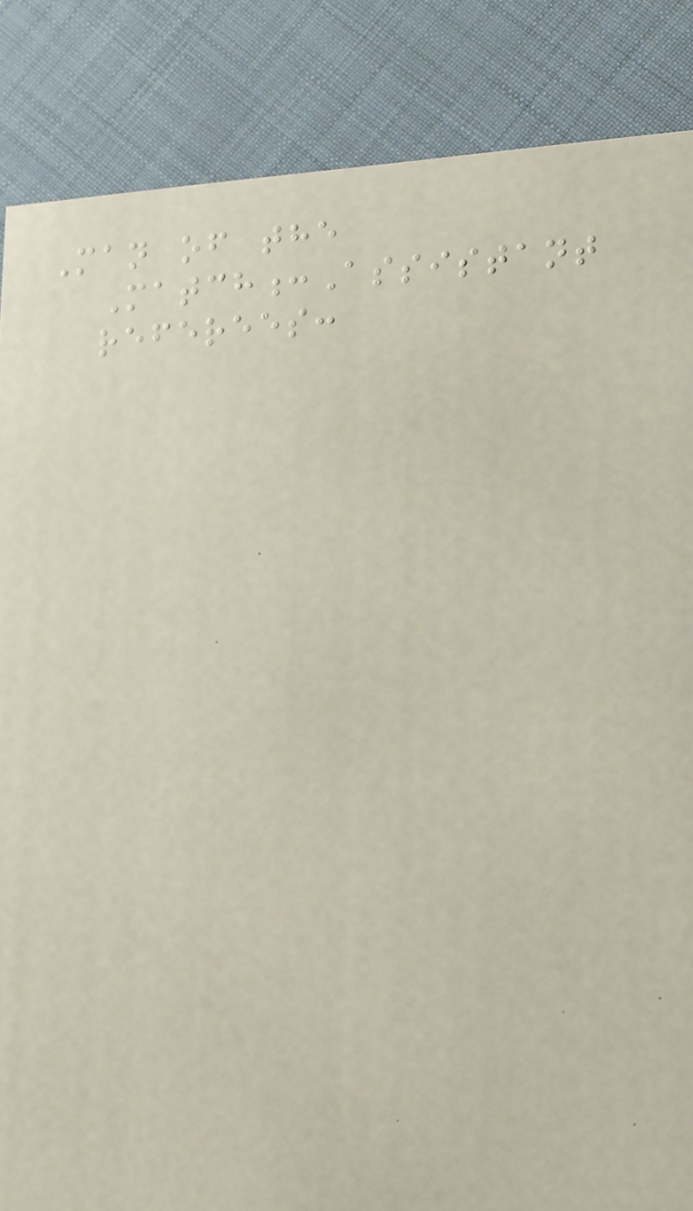Man of the
Match:Assistant
referees:
